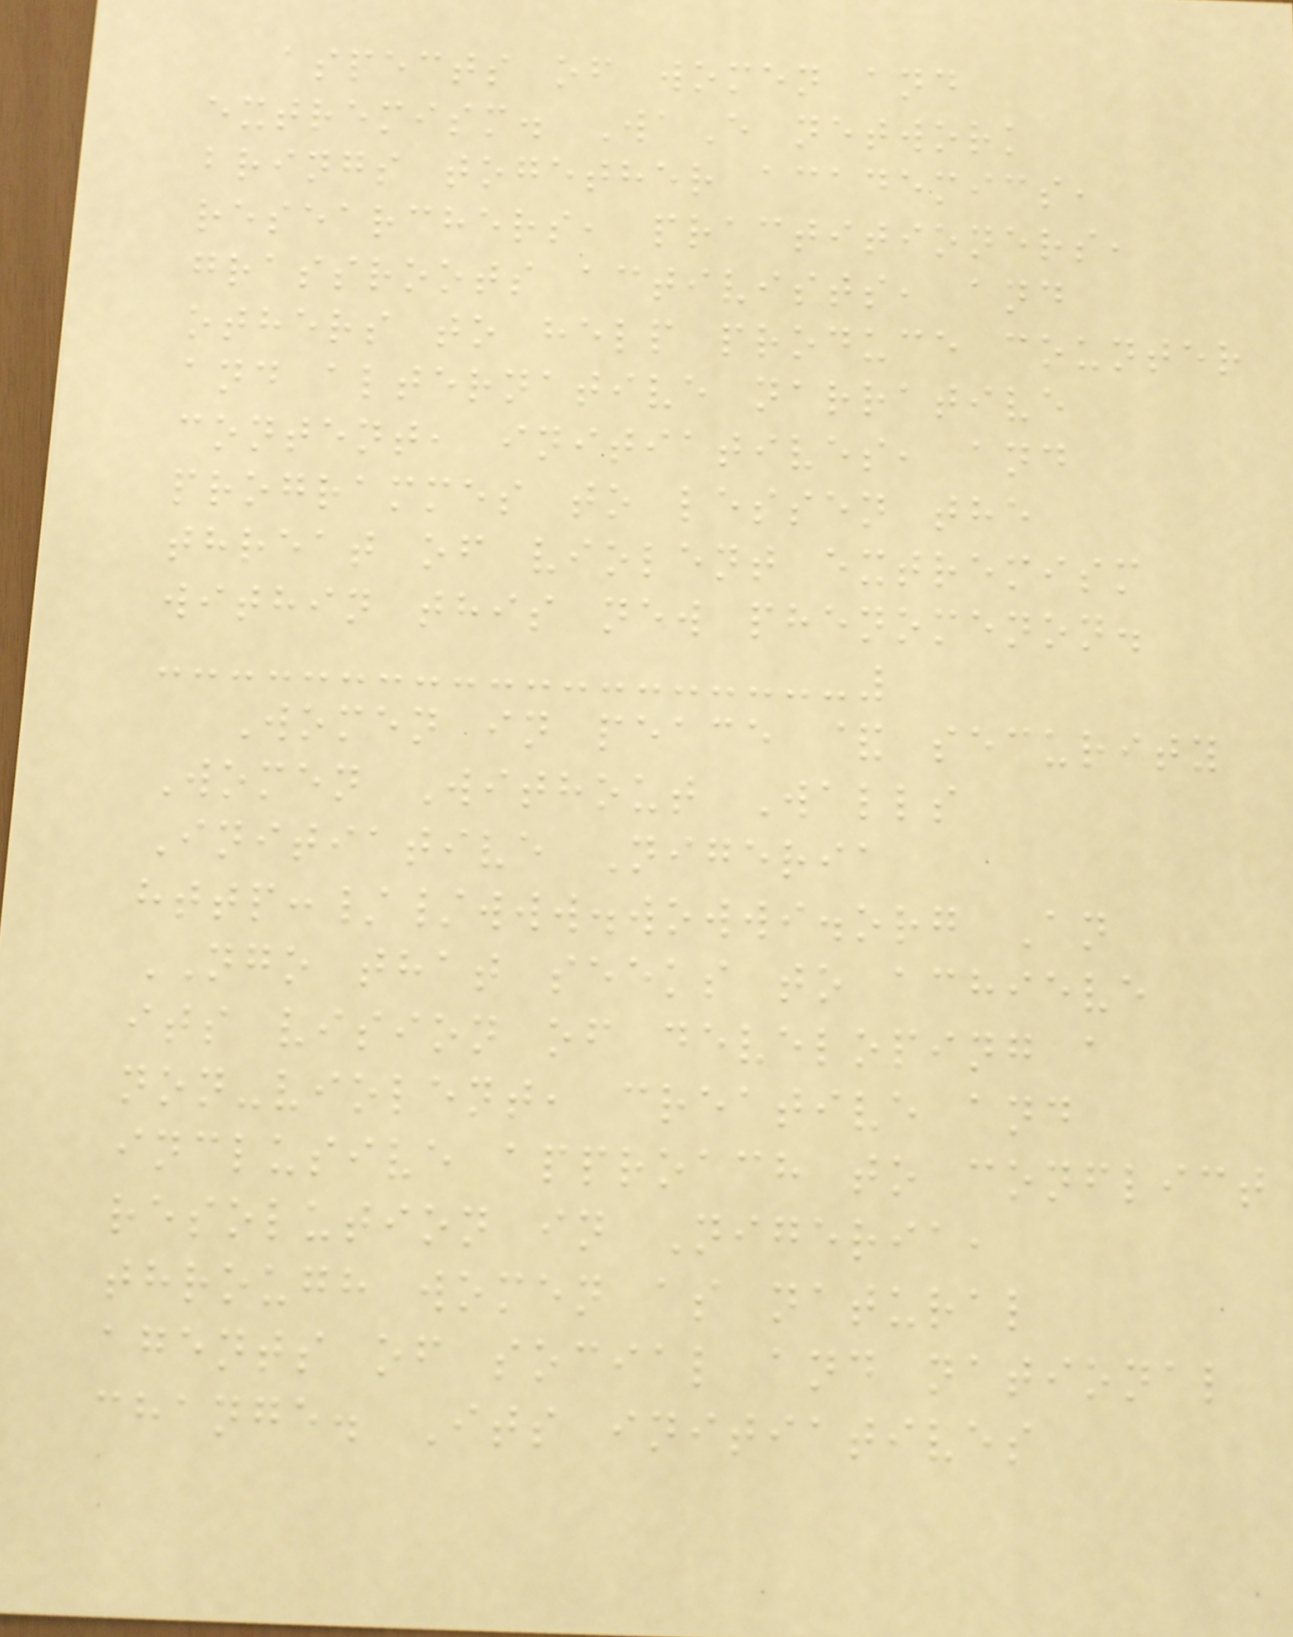aspects of women and
extremism. WaE network
brings together academics,
researchers, practitioners,
grassroots activists, and
others to help produce counter
and alternative narrative
content, initiatives, and
programmes to lessen the
threat of violent extremism
within this new phenomenon.
Women in peace & security
Women Without Walls
Initiative Nigeria
http://www.wowwi.org An
NGO that seeks to achieve
its vision of developing a
non-violent, creative and
inclusive approach to conflict
resolution in Nigeria,
through women as natural
agents of social and national
change. Its initiatives
